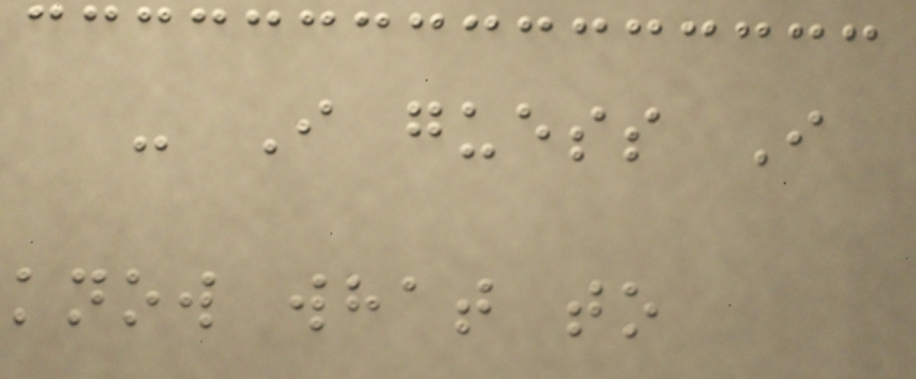- I guess I
know what to
